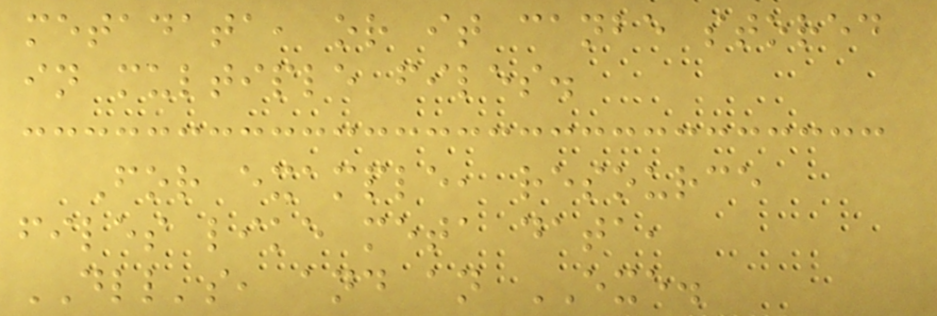metadata, or it canbe stored
in multiple files.
For example, resource
files like meta data,
DLL's, and an EXE.
